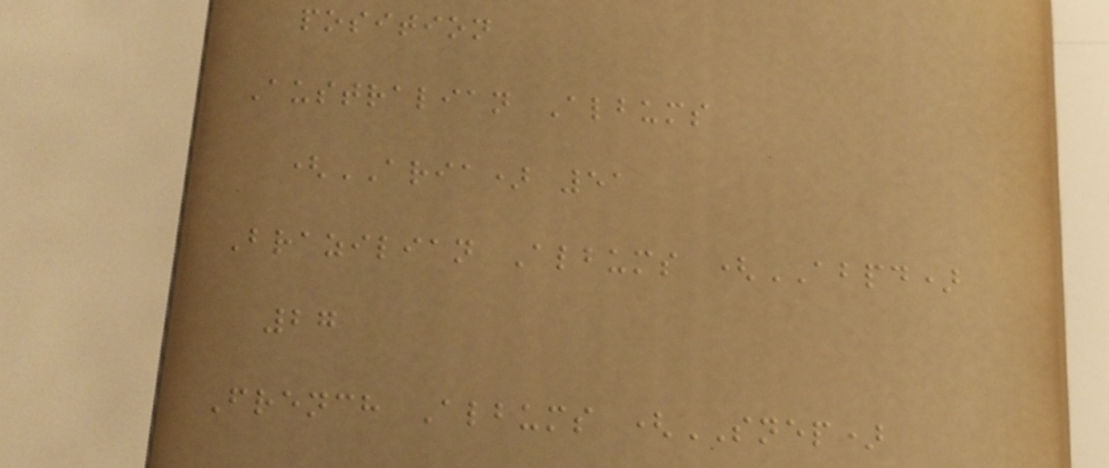position
Australian Albums
(ARIA) 51
Brazilian Albums (ABPD)
27
French Albums (SNEP)
